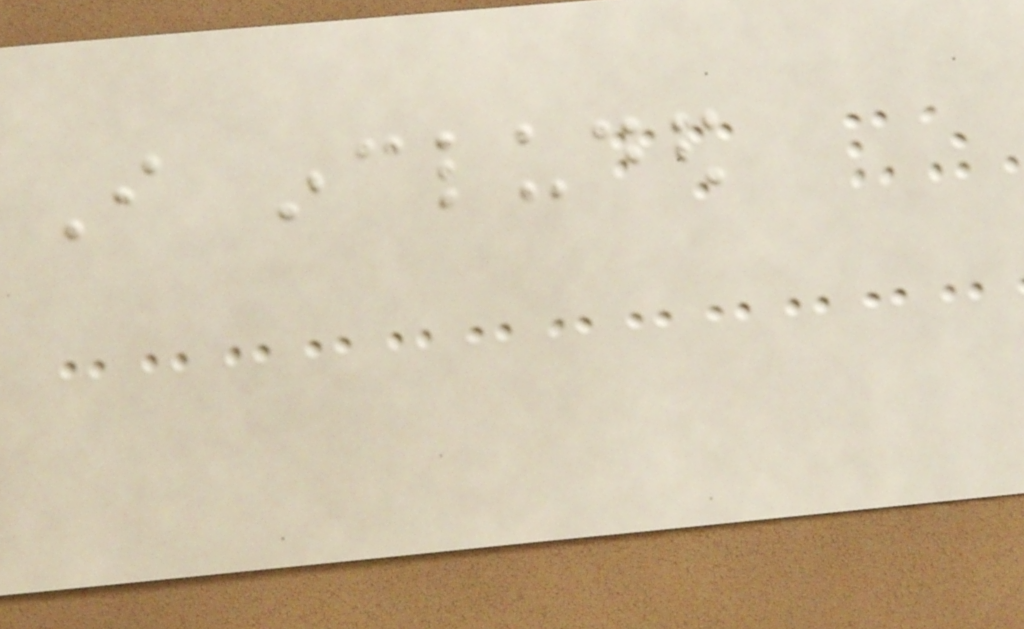I included
